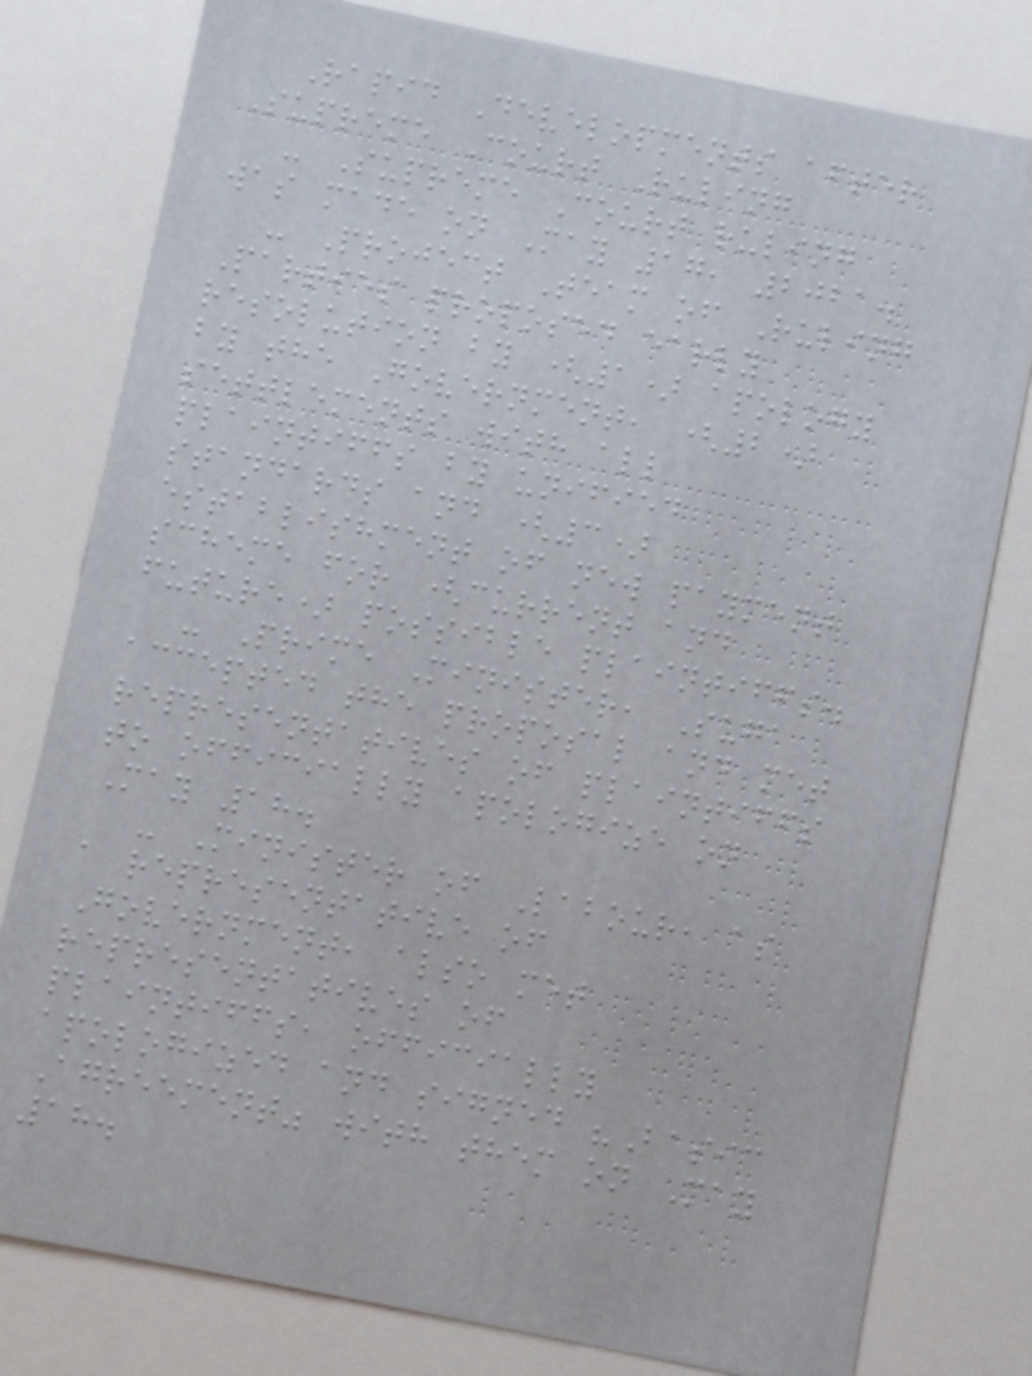Rapid Developments after
Supreme Court Ruling
- Supreme Court ruling
was made on May 17, 2021.
- Project Team of Ruling
Parties proposed early
resolution by (1) apology
by the Government, (2)
settlements with all
plaintiffs by unified
standards and (3)
establishment of new payment
scheme for (current and
future) possible plaintiffs.
- Prime Minister, Suga
accepted the proposal and met
representatives of plaintiffs
to officially apologize on
May 18.
- Minister of Labour, as
a representative of
Government, also met
representatives of
plaintiffs, officially
apologized and signed "Basic
Agreement" with them on May
18.
